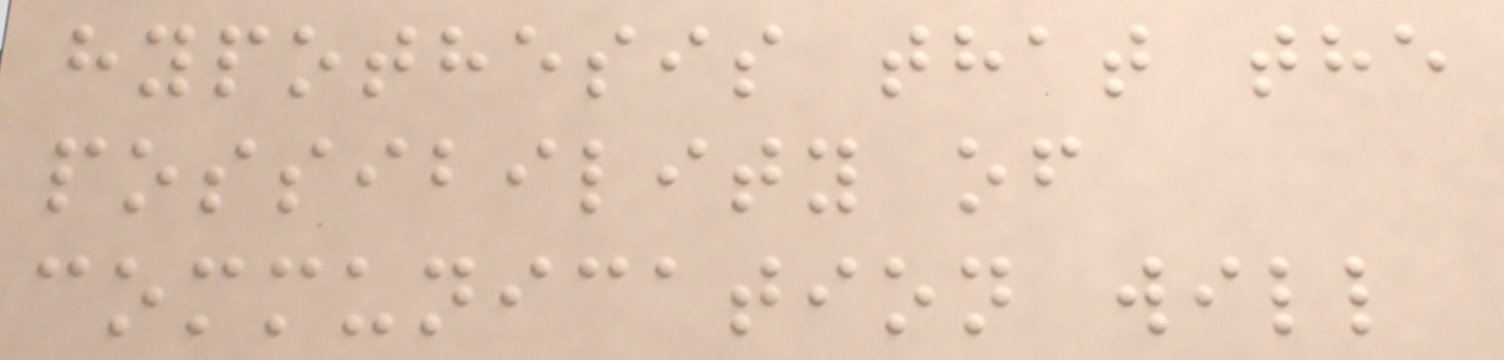hypothesis that the
possibility of
communication will
